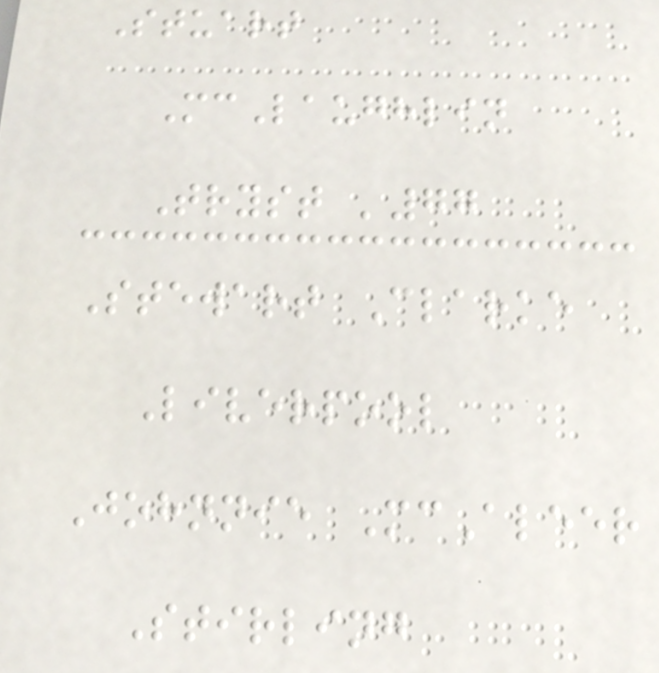Stuart
McLaughlin
Tryst '77
Stewart Clarke
Liverpool
Johnnie McAleer
Stirling
